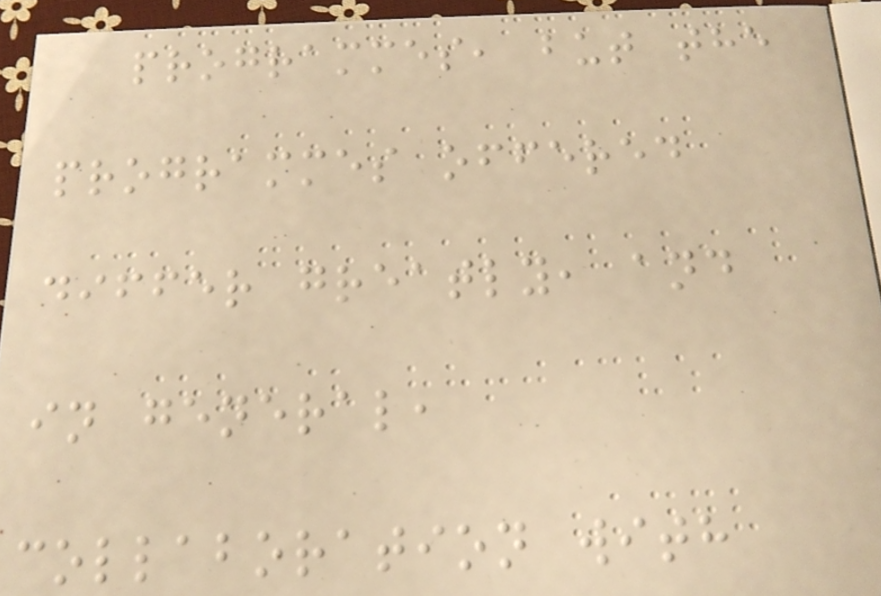programmes, but the
programmes offered
differ greatly, and
in general,
collaboration with
